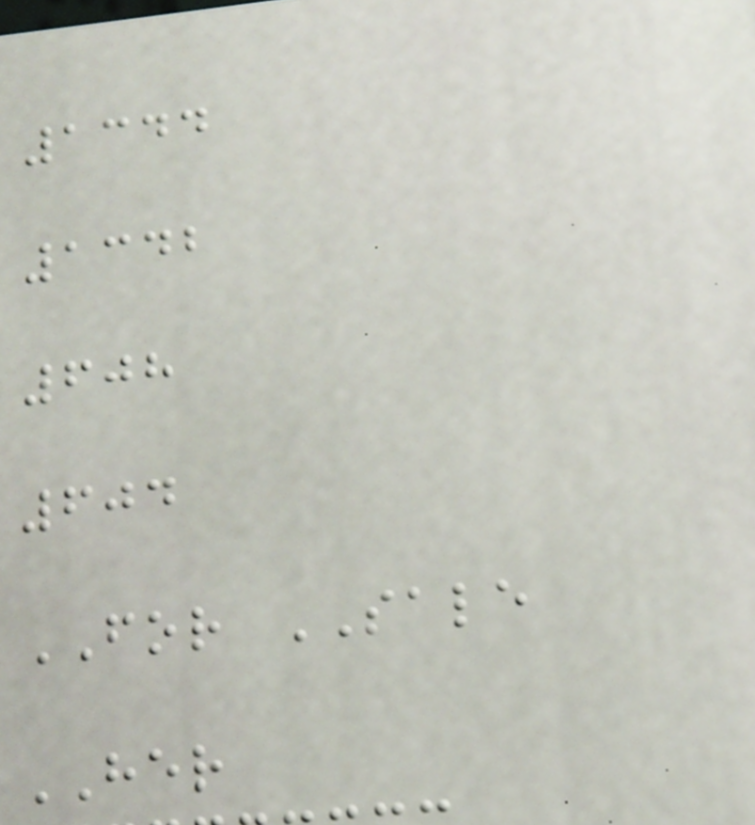1344
1342
608
604
FOR SALE
HER
